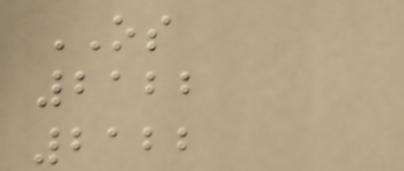OS
2122
2122
